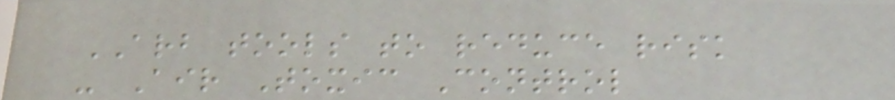ARB tools to reduce risk
- Air Toxic Control
